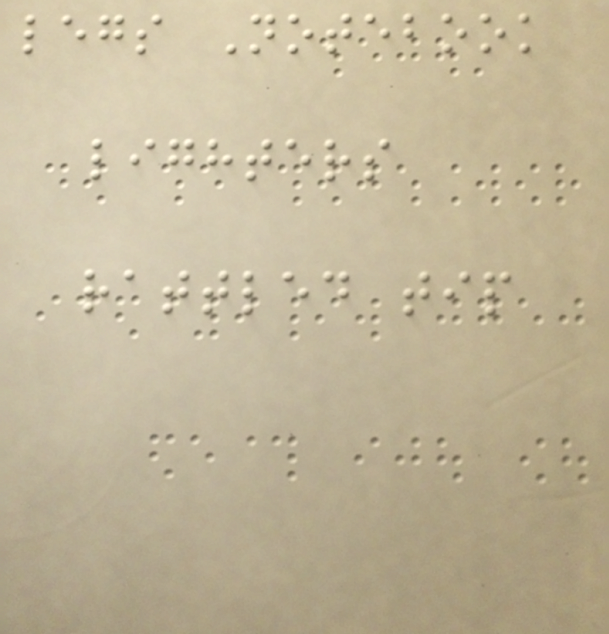legs Notebook
lighters
rattled tip
